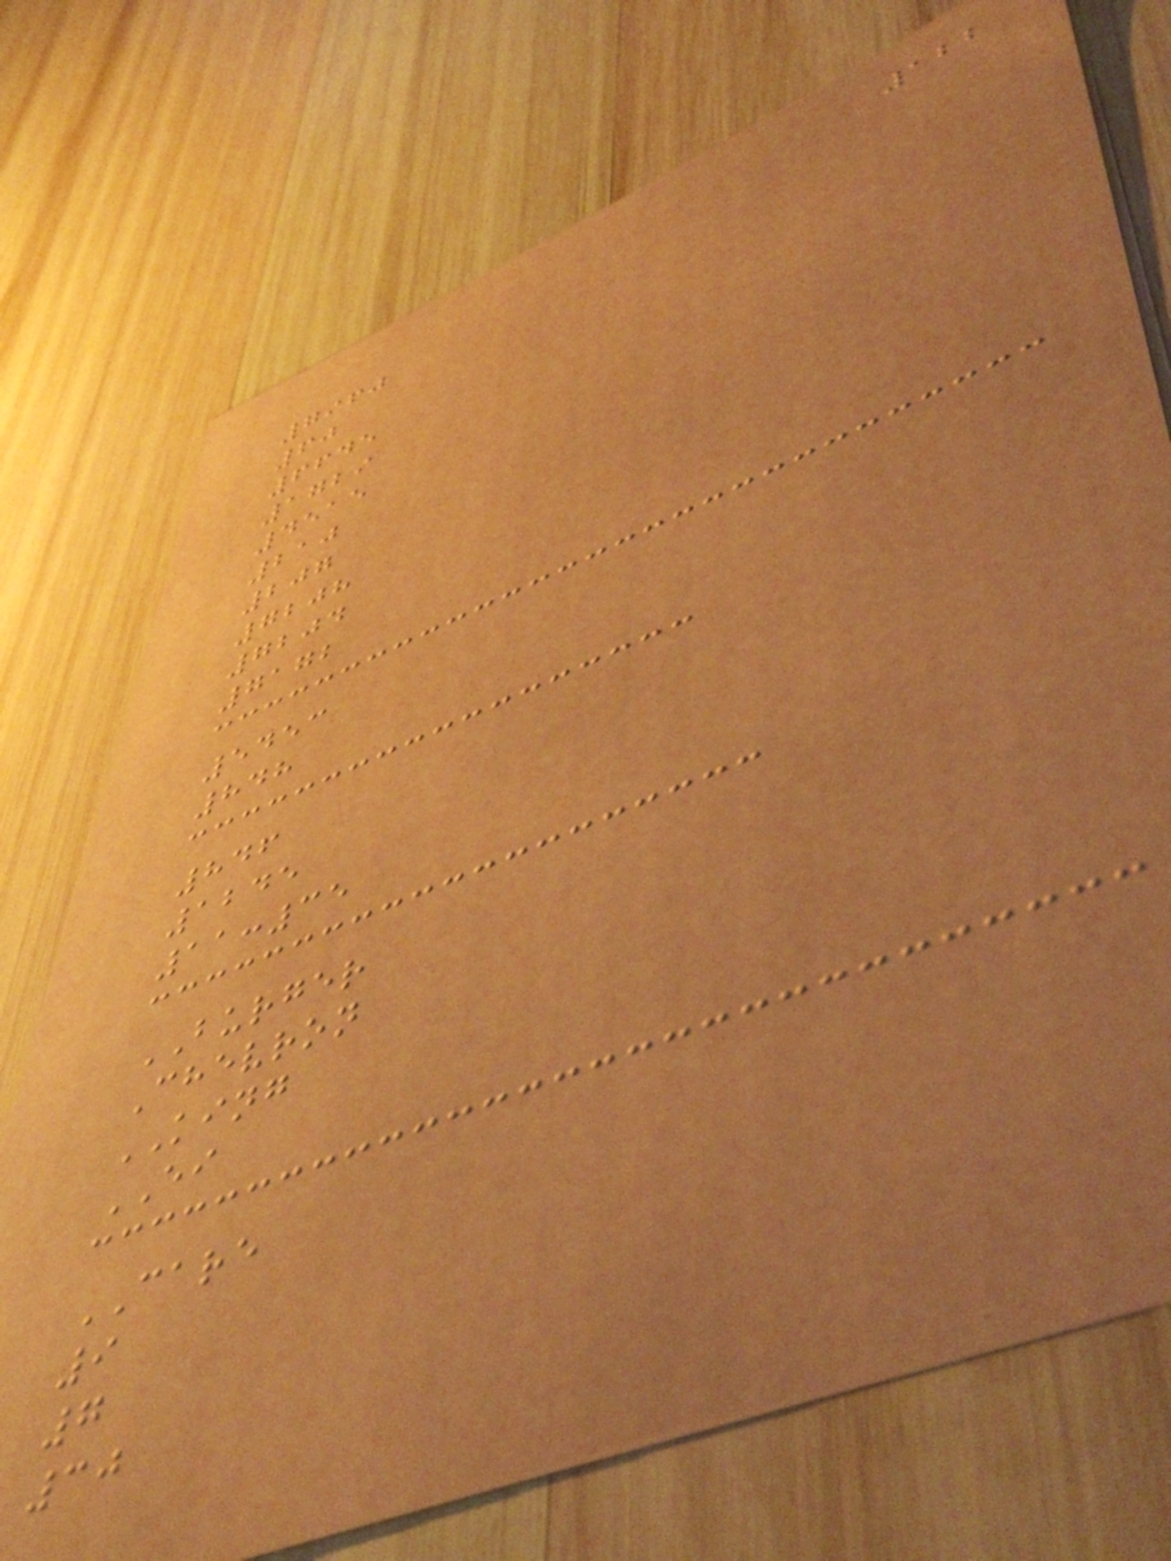122
7960
60
6645
1729
4515
210
207
7208
7204
7172
5453
848
846
1245
11:35
BURGER
Chevron
KING
EI
CARE
9
7
30
